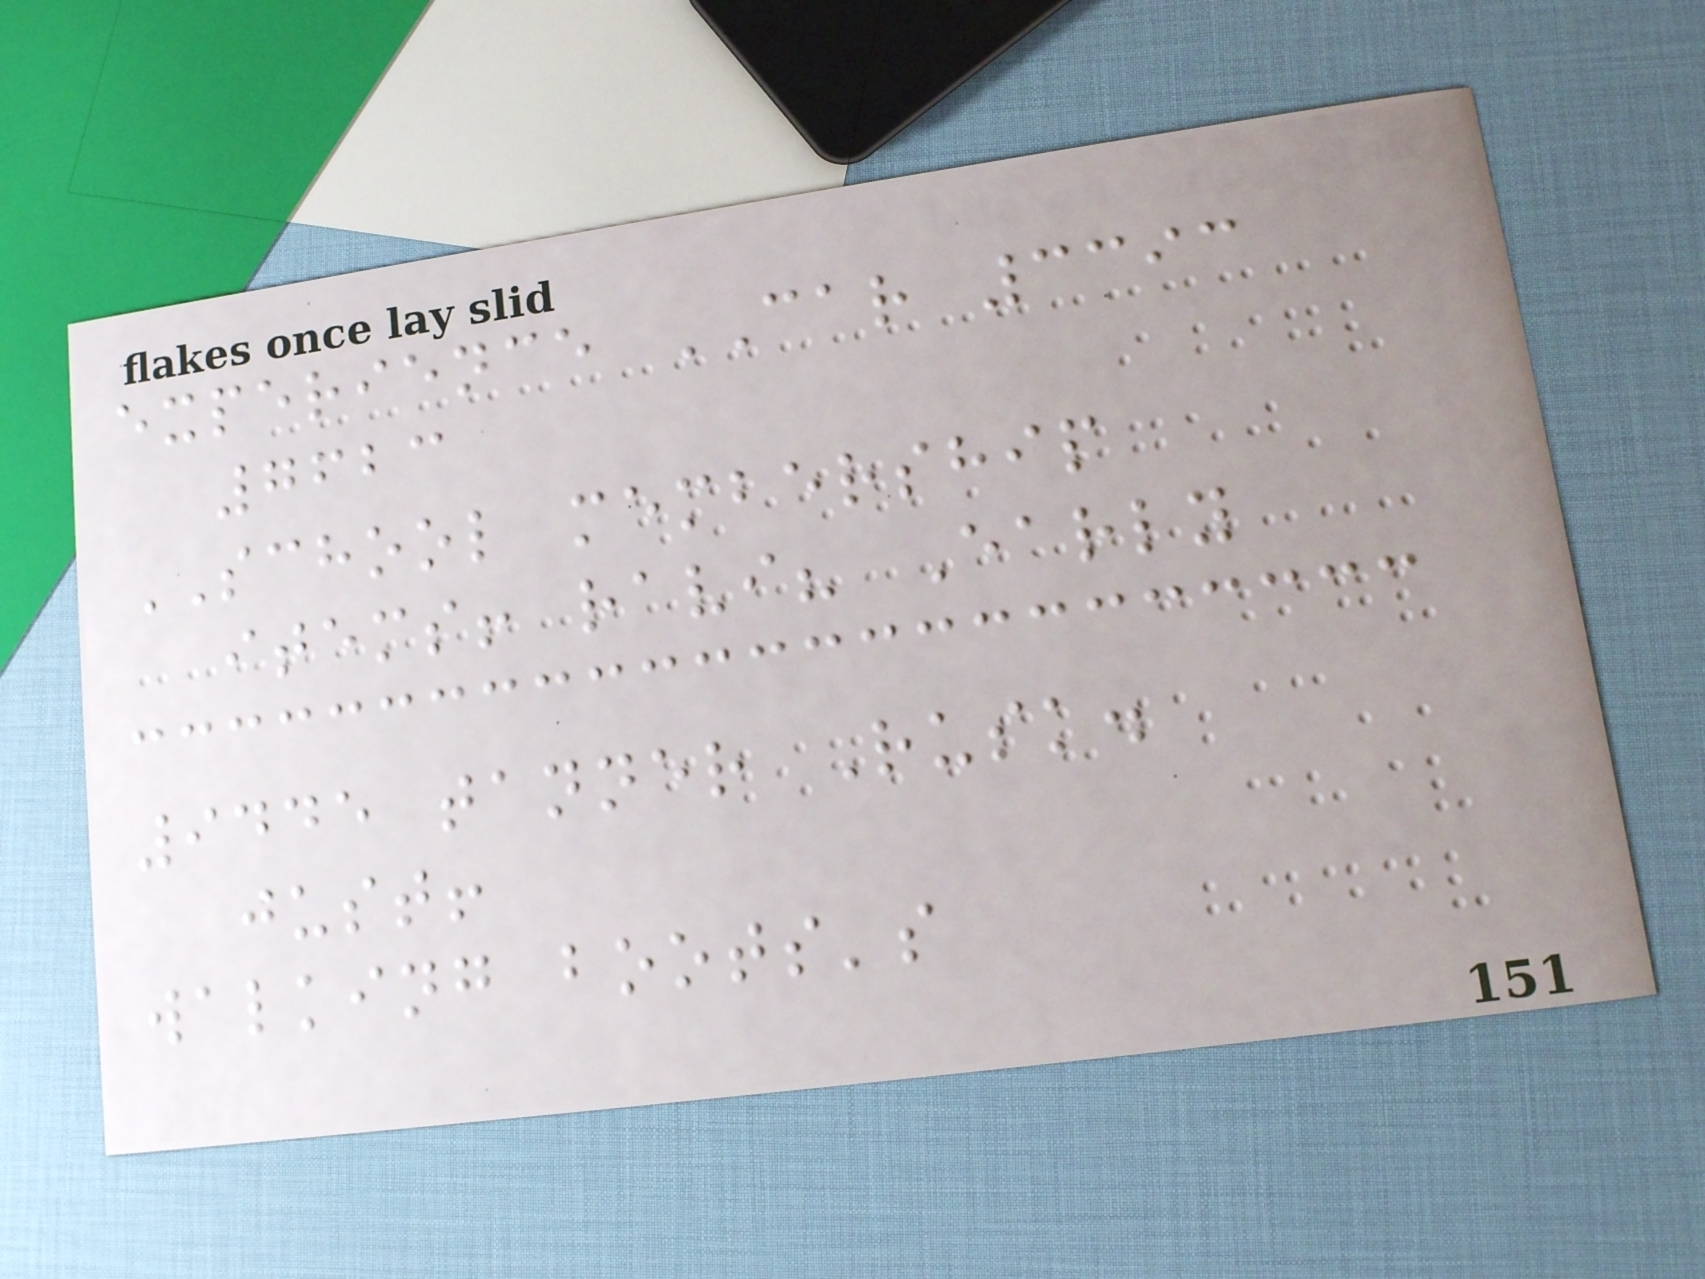experience CAR 3393
7623
SCHOOL membership
items! ravi? Early
9445 tanner Rusk.
just!
walking boots's
